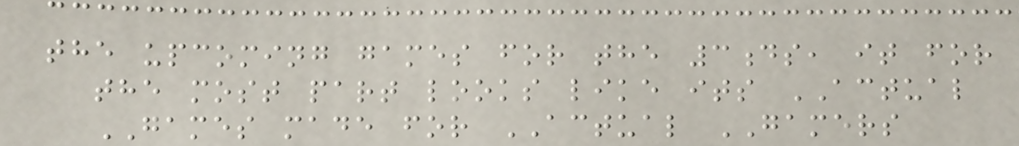the upcoming games for the 3ds, it for
the most part looks like its ACTUAL
GAMES made for ACTUAL GAMERS
